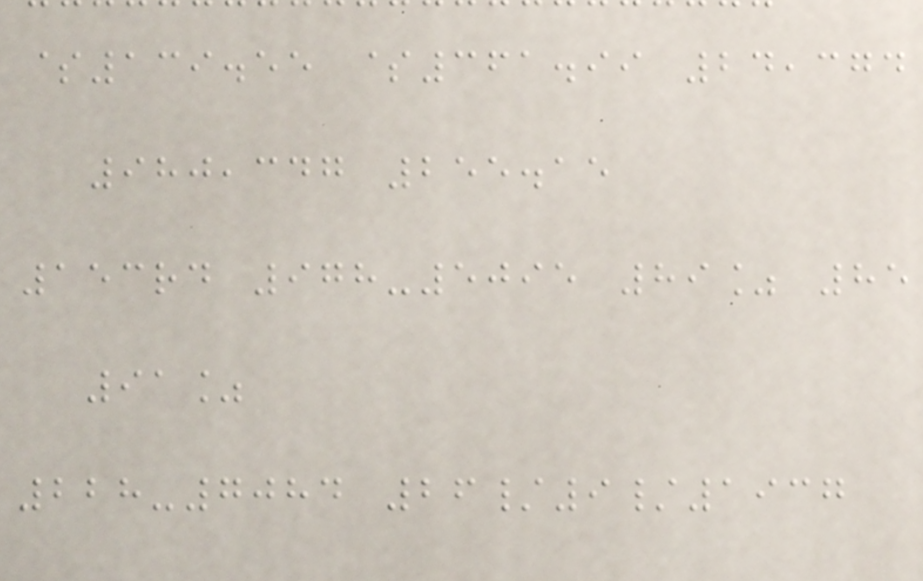$139.55 $361.99 24,374
980,347 255.15
153rd 978-5095 89% 85
91%
228-7084 26/9/1937
